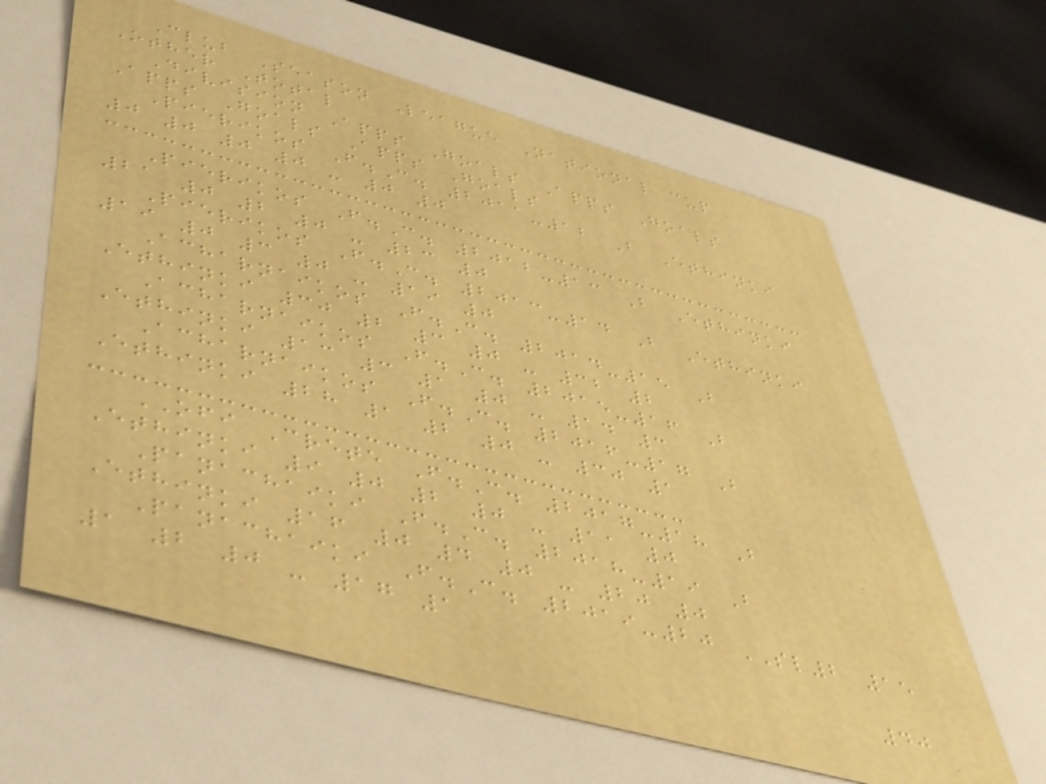Club Season League National cup
Other Total
Division Apps Goals Apps Goals
Apps Goals Apps Goals
Pierikos F.C. 2011-12 B Ethinki
0 0 0 0 - 0 0
Pierikos F.C. 2012-13 B Ethinki
21 0 2 0 - 23 0
Pierikos F.C. 2013-14 B Ethinki
19 0 3 0 - 19 0
Acharnaikos F.C. 2014-15 B
Ethinki 30 2 3 0 - 32 2
Acharnaikos F.C. 2015-16 B
Ethinki 13 3 1 0 - 14 3
Acharnaikos F.C. 2016-17 B
Ethinki 28 1 2 0 - 30 1
OFI Crete F.C. 2017-18 B
Ethinki 9 0 2 0 - 11 0
Panachaiki F.C. 2018-19 B
Ethinki 16 0 4 0 - 20 0
Panachaiki F.C. 2019-20 SL2 15
1 2 0 - 17 1
40
